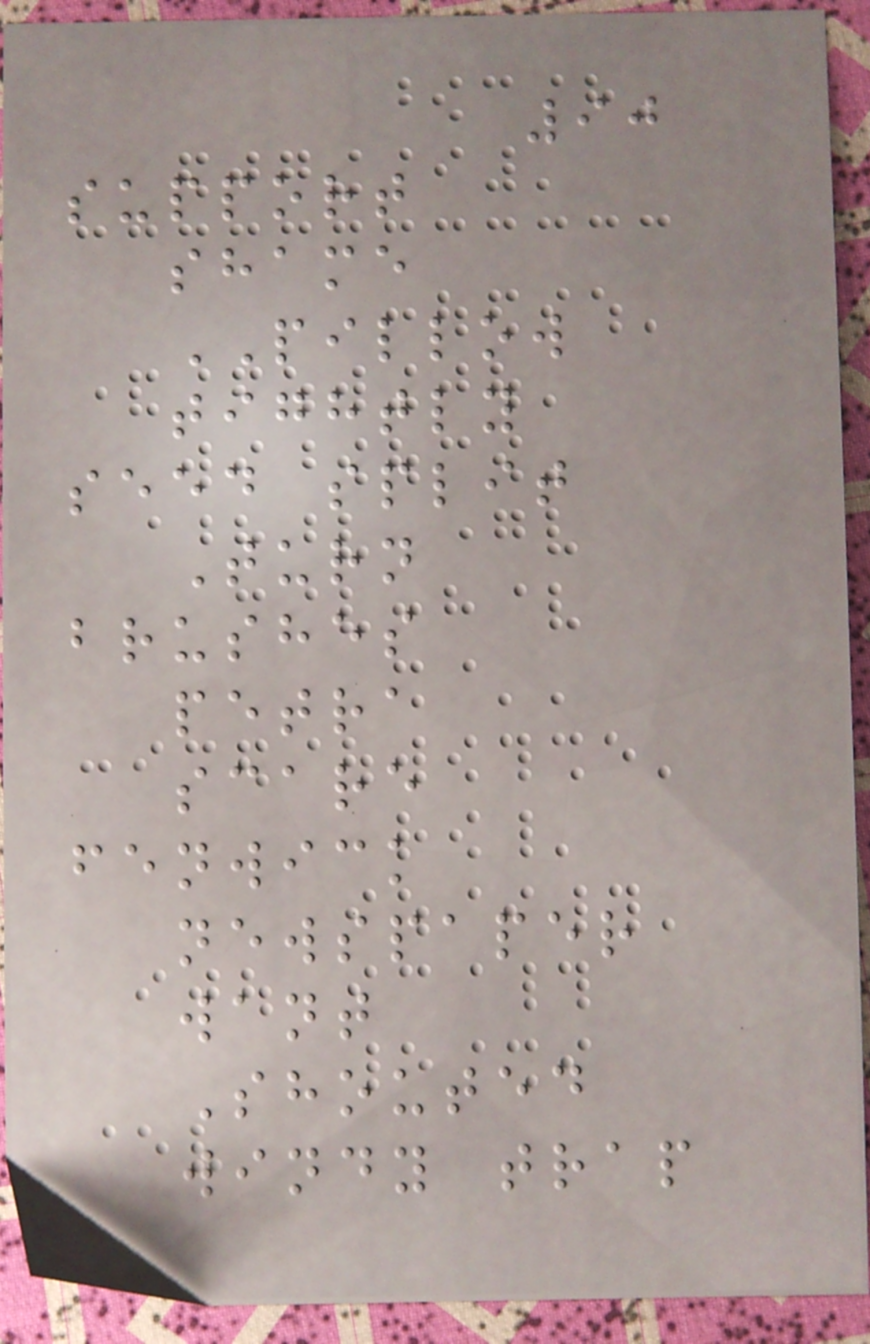90
support
shame
PILLOW
tightly
seed split
Turn
brushes
petra
scare
fenwick
newspaper
want
Shouted
windy trap
